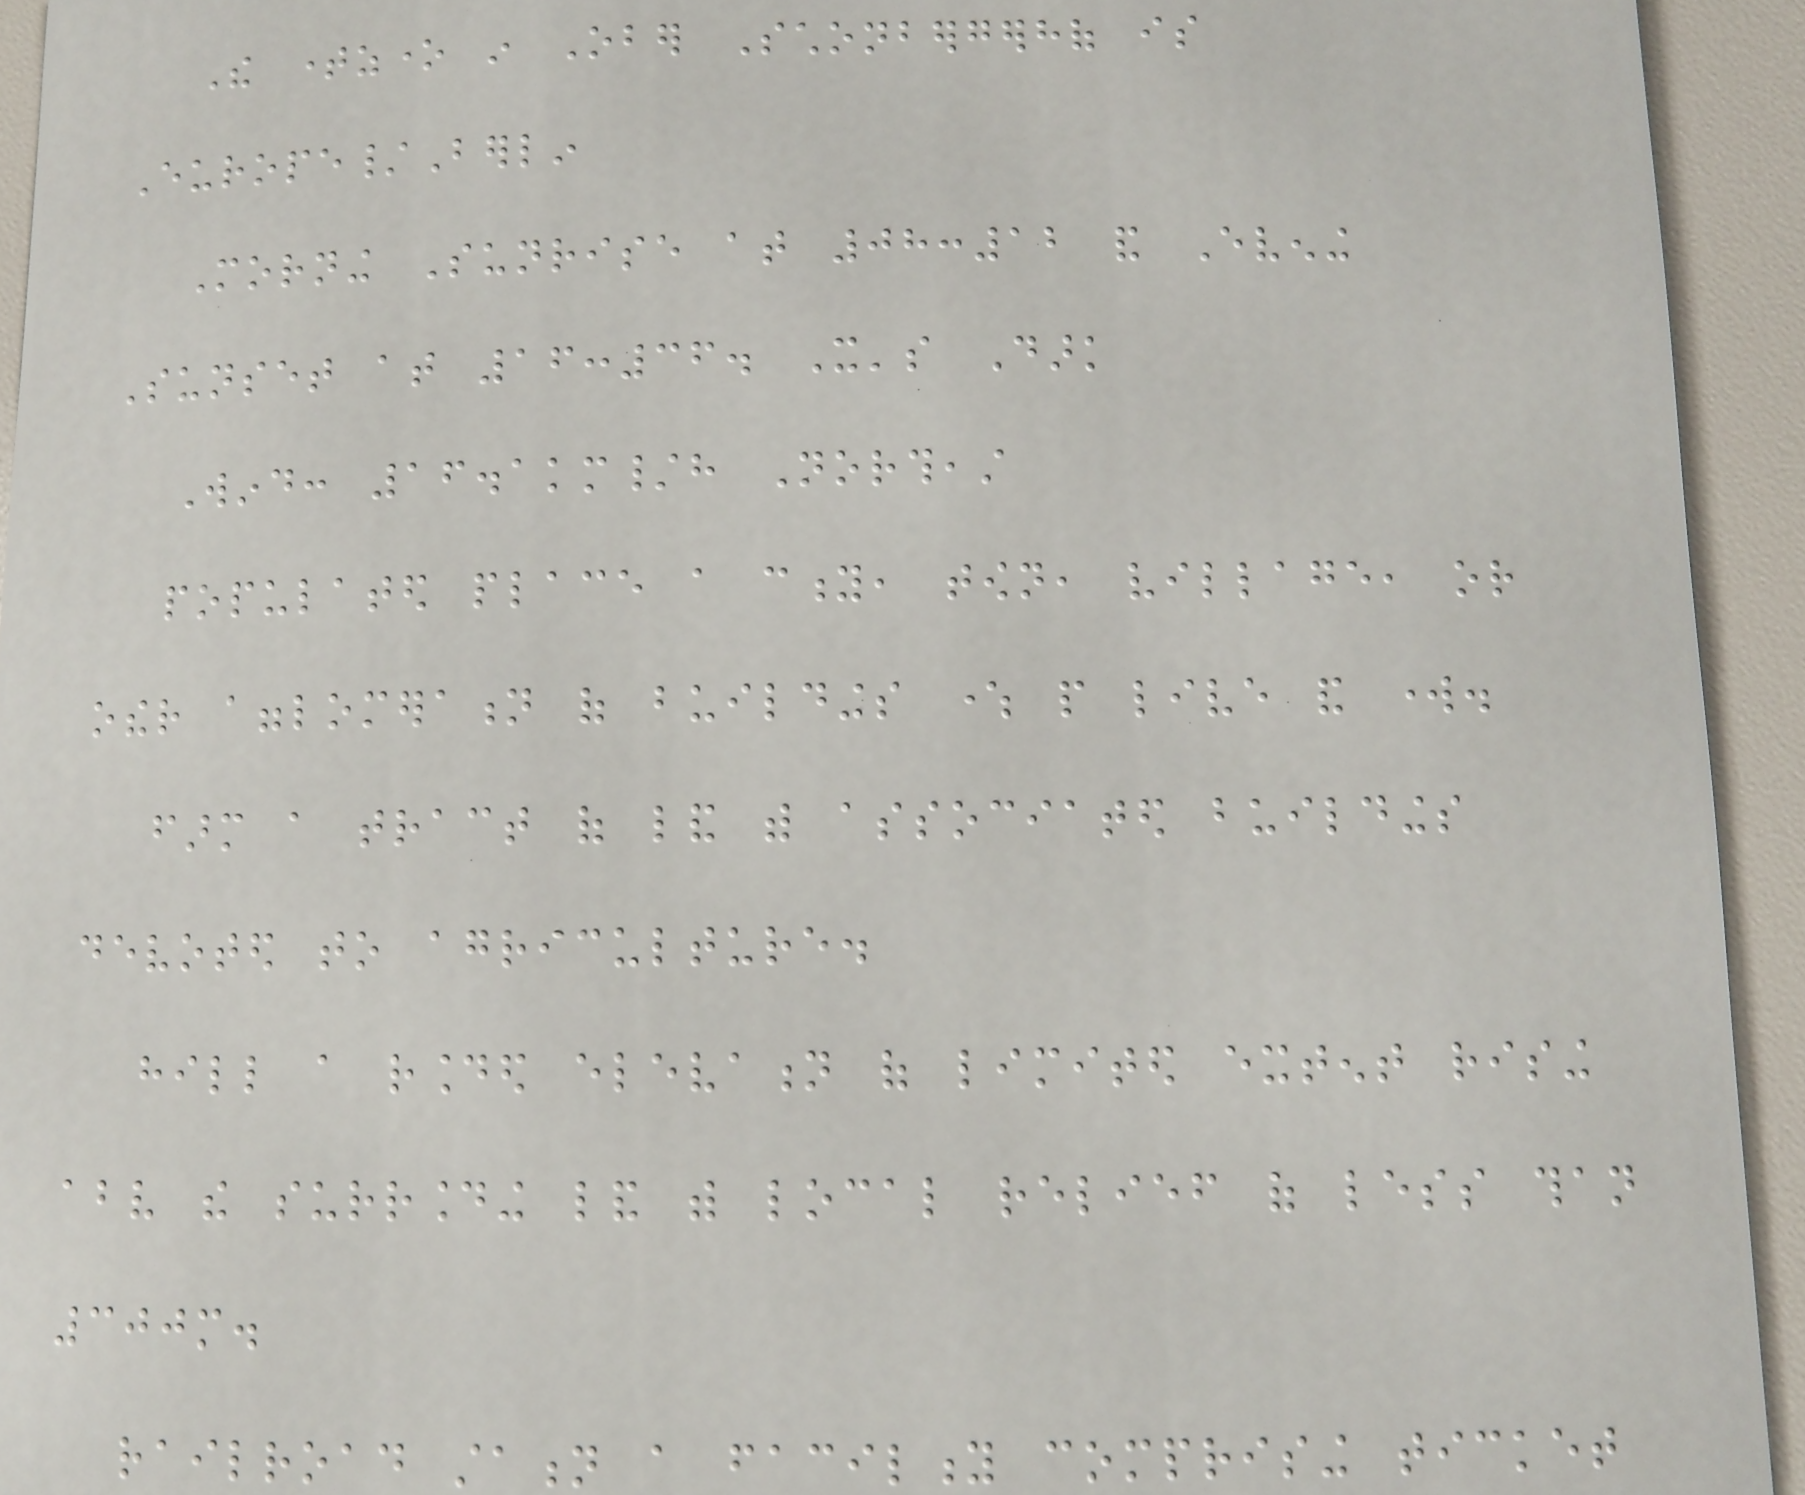The timezone in Ober Schonbergerhof is
Europe/Berlin
Morning Sunrise at 08:12 and Evening
Sunset at 16:36. It's Dark
Wind: 16.1km/h Northeast
populated place a city, town, village, or
other agglomeration of buildings where people live and work.
farm a tract of land with associated buildings
devoted to agriculture.
hill a rounded elevation of limited extent rising
above the surrounding land with local relief of less than
300m.
railroad station a facility comprising ticket
